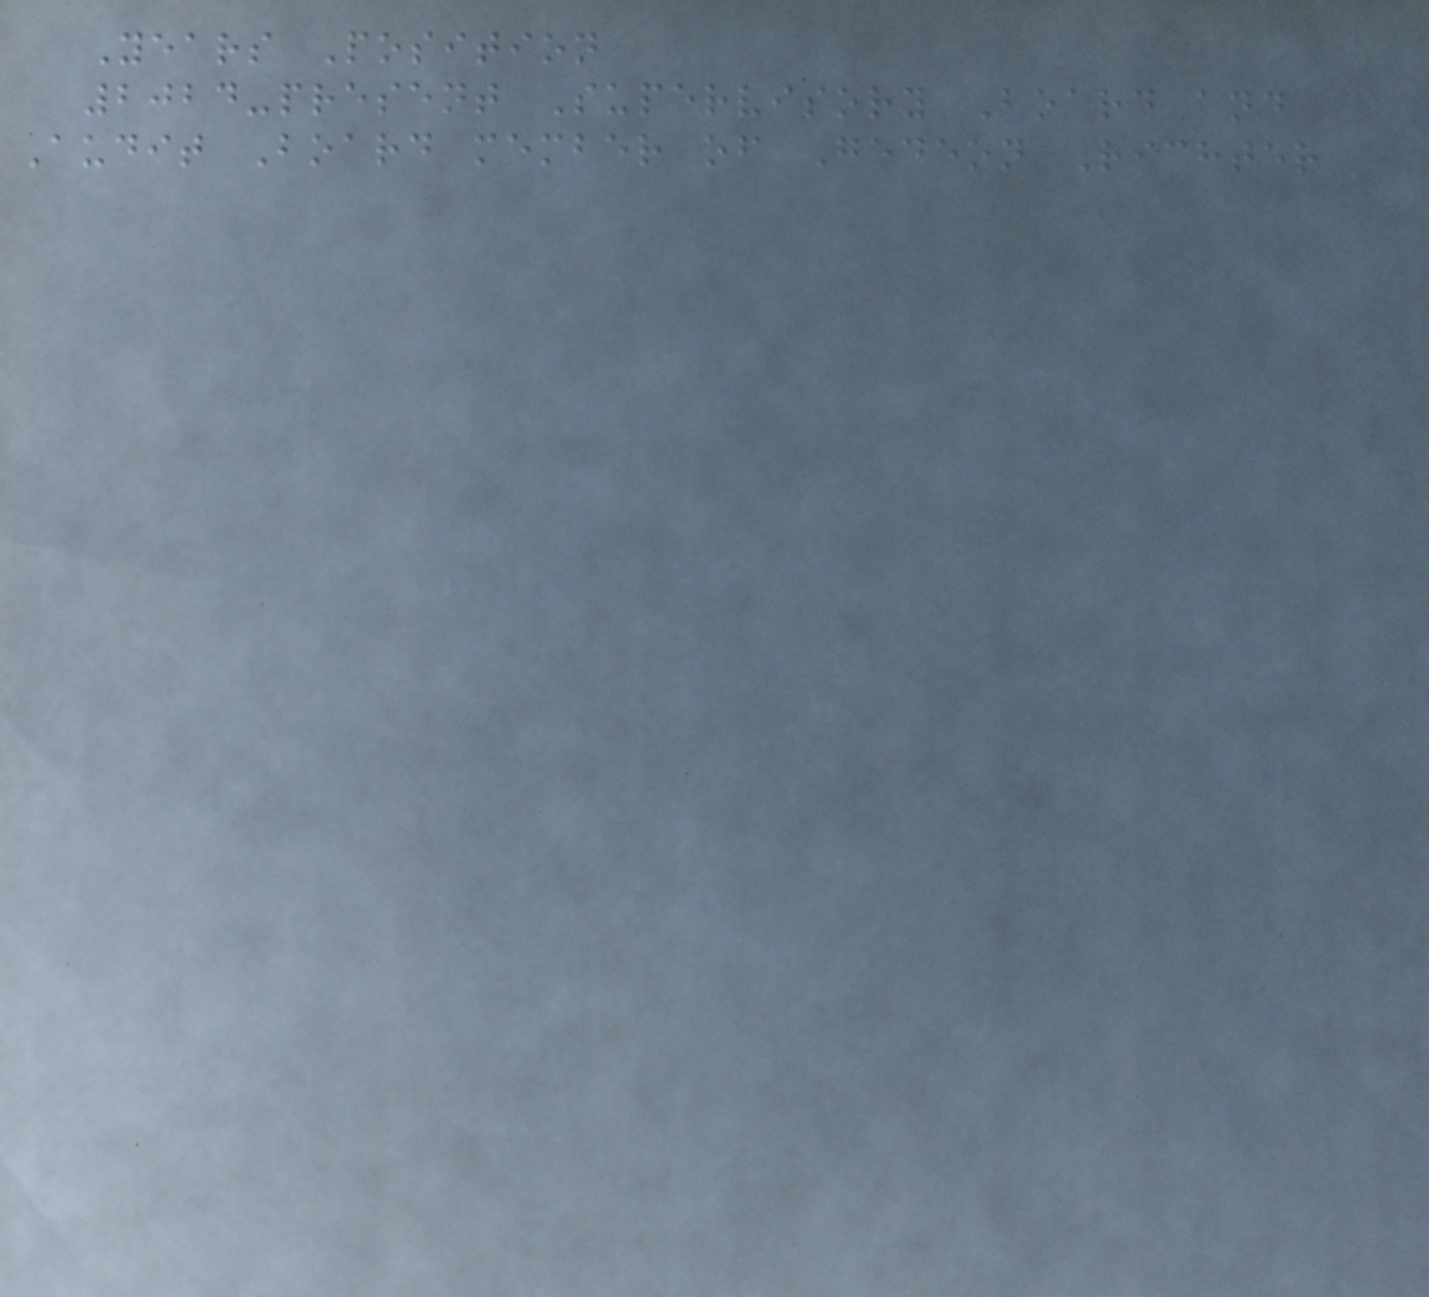Years Position
2024-present Supervisory Board and
Audit Board member of Gedeon Richter
